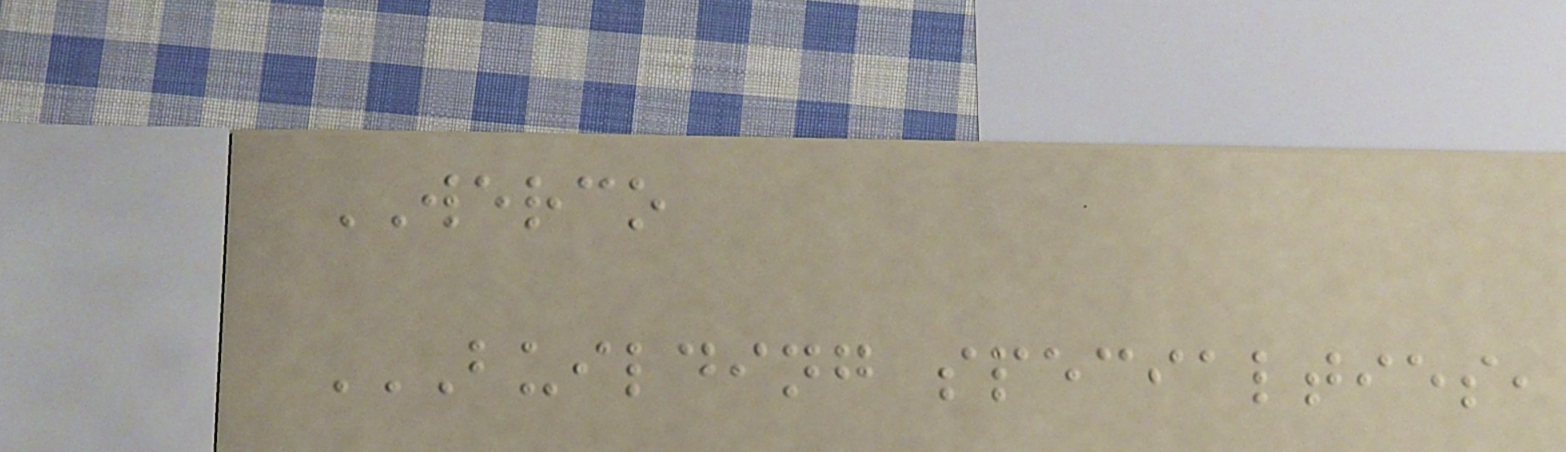WERCO
BUILDING SPECIALTIES,
